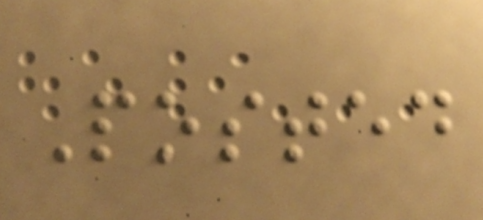Posted
